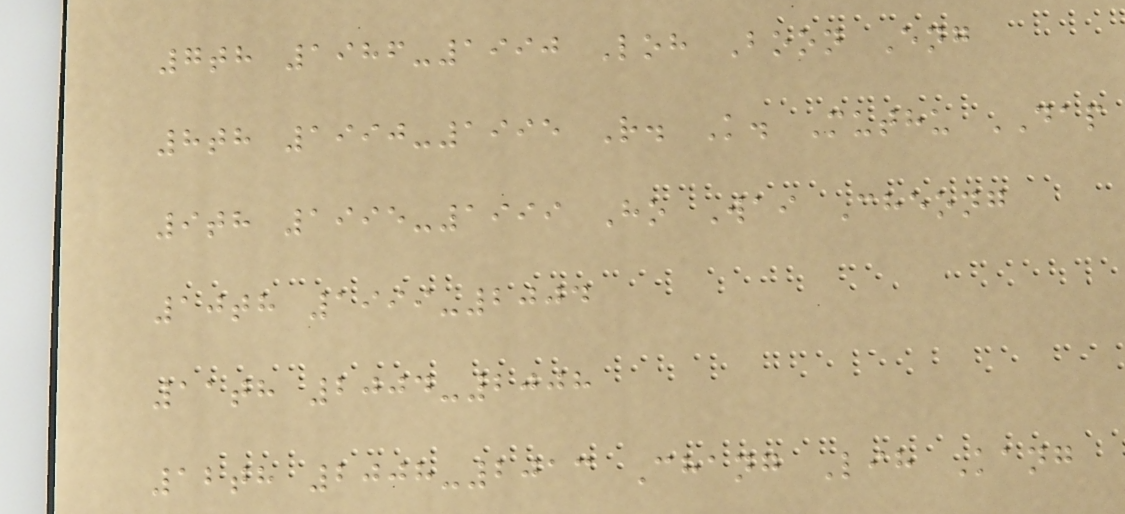7th 1986-1990 Loh Boon Eng
8th 1990-1995 R. K. Muthu DAP
9th 1995-1999 Ho Wai Cheong
10th 1999-2004
11th 2004-2008
12th 2008-2013 Chang Lih Kang
